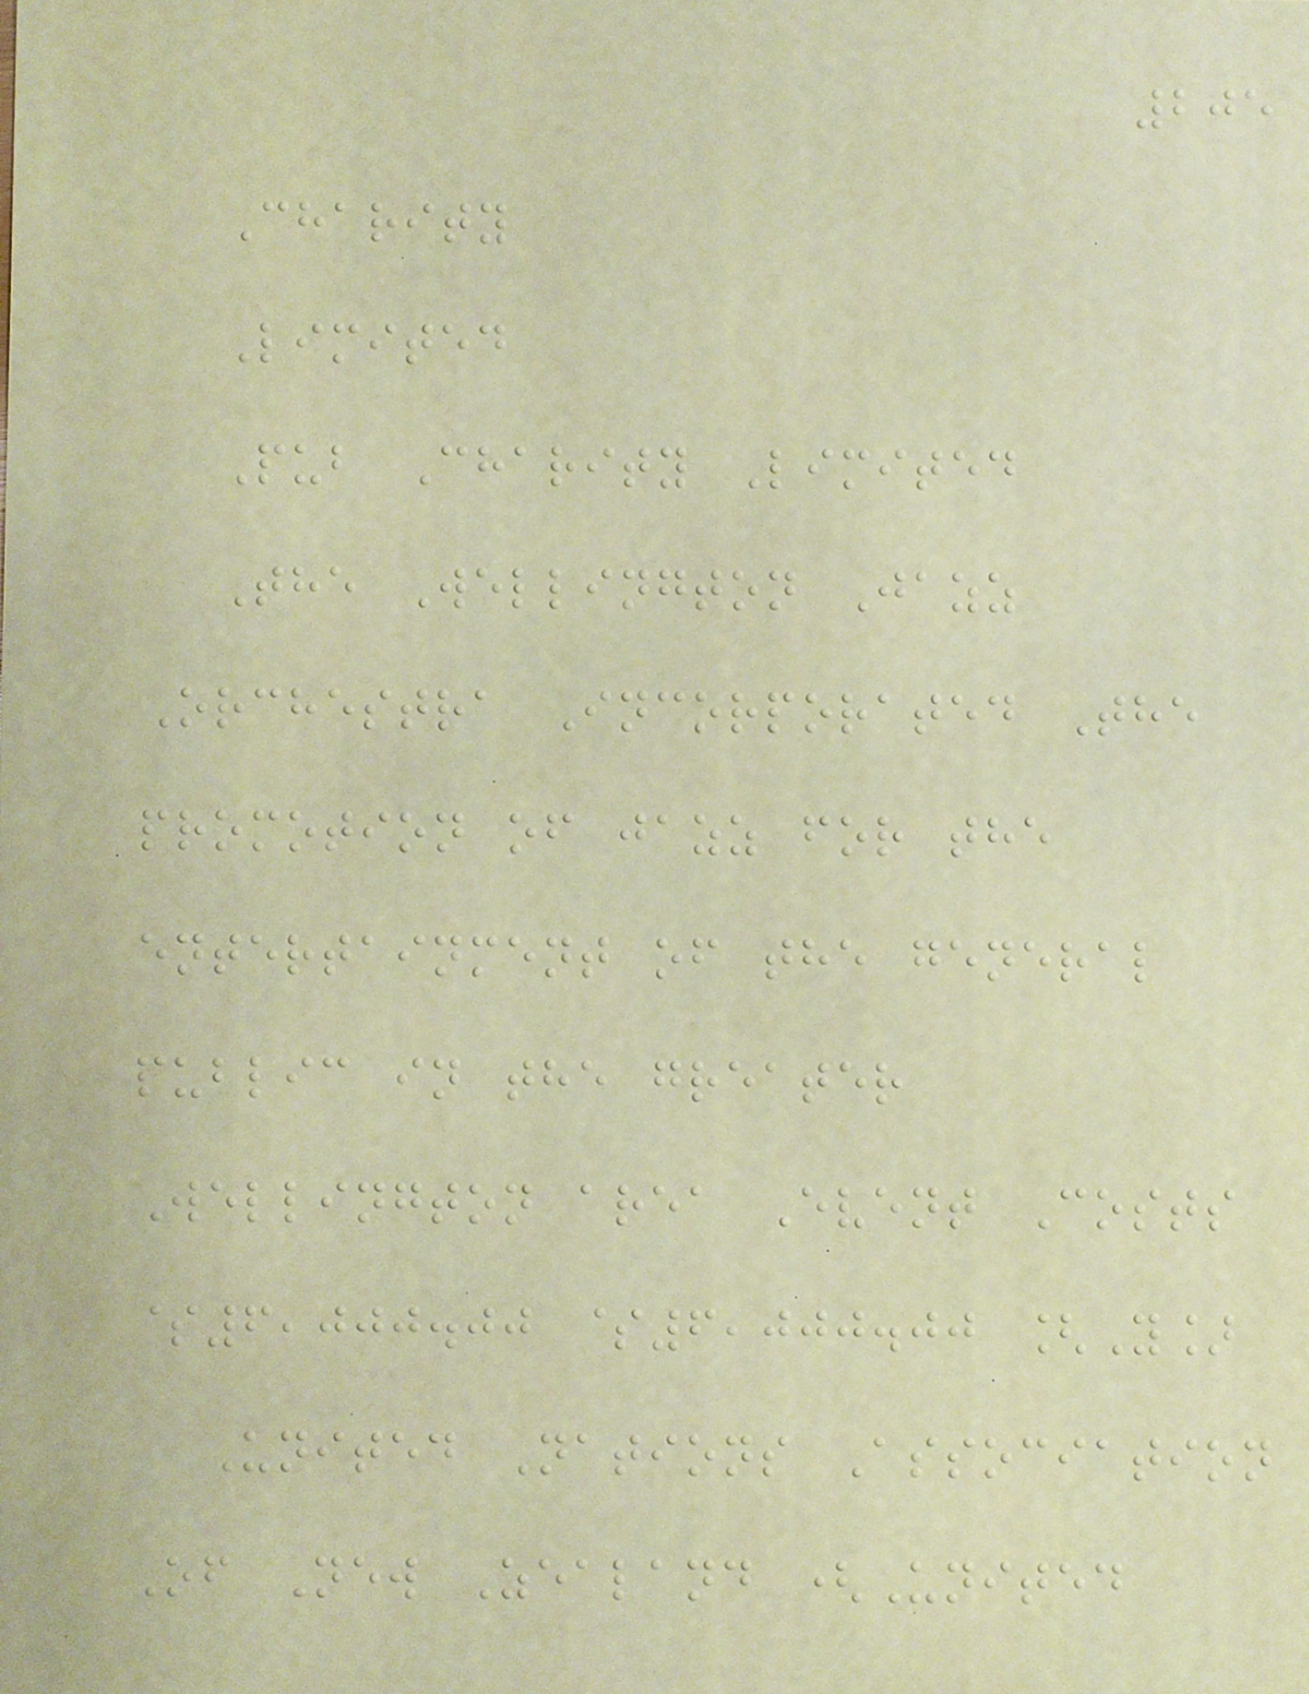205
Charity
Limited
Pub Charity Limited
The Wellington Jazz
Orchestra Incorporated The
promotion of jazz for the
entertainment of the general
public in the greater
Wellington area Event Costs
$6,000.00 $6,000.00 [Y]
United Nations Association
Of New Zealand (United
